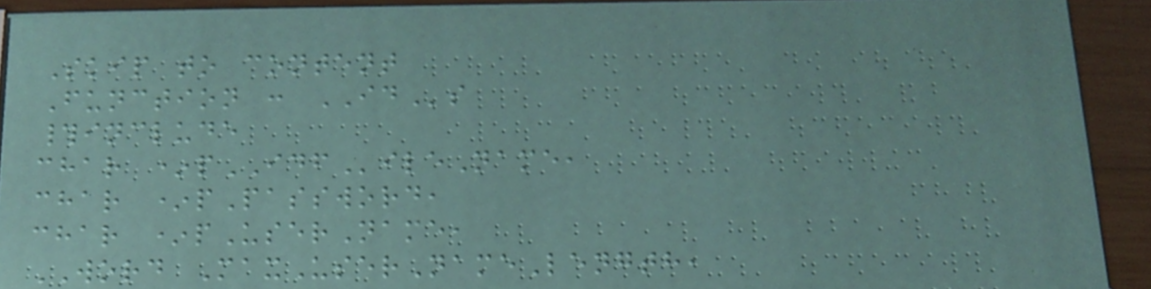Skip to content
Function : IDs
#include
char *pIDFileName,
char *pPassword,
char *pUserName,
WORD MaxUserNameLength,
